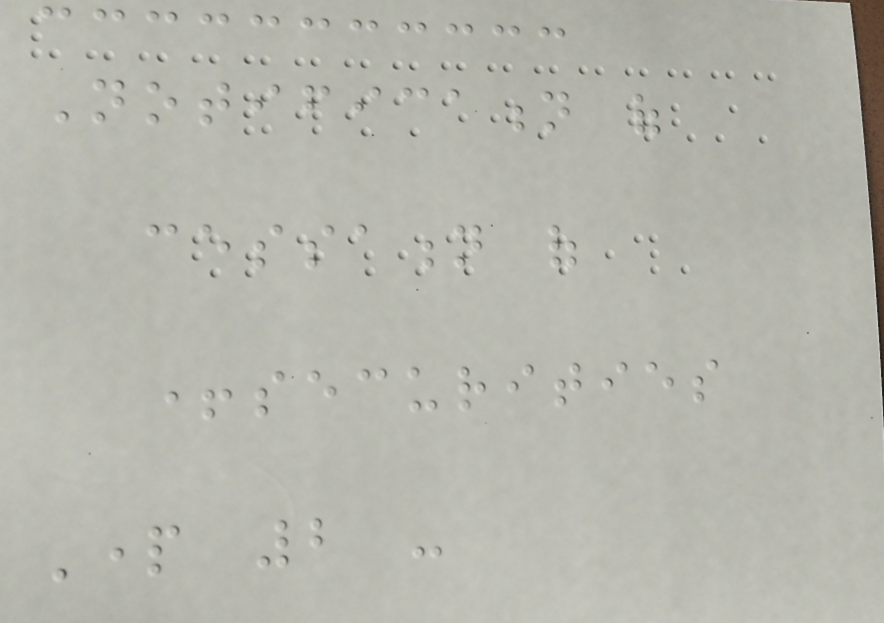Notification of
cessation of
+securities
Part 2 -
